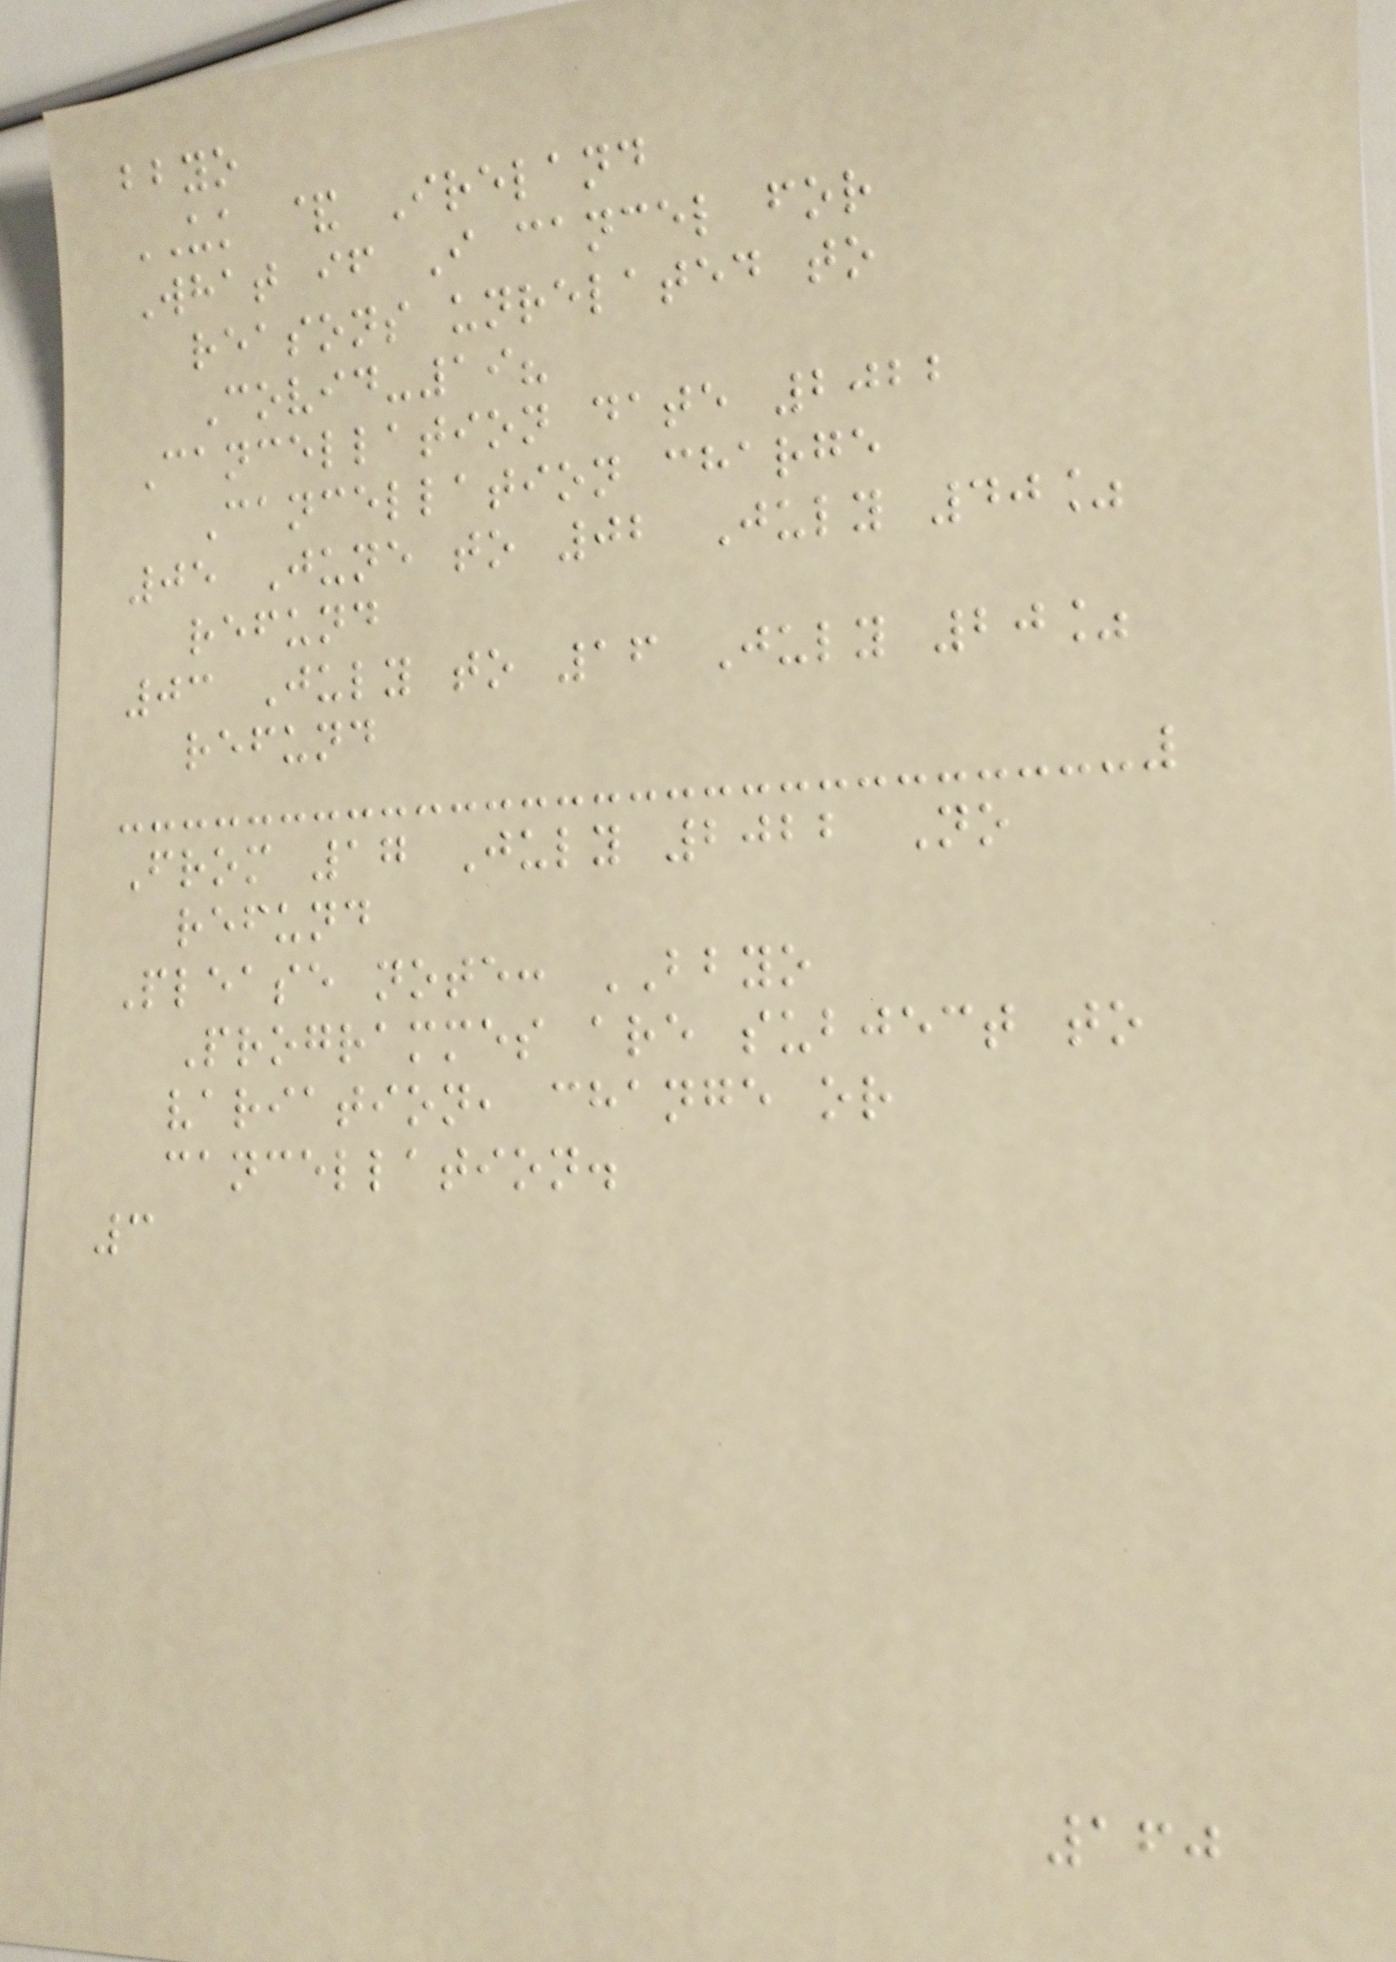bbyo
UK & Ireland
What if I cancel for
reasons unrelated to
Covid-19?
Cancellation date 2022
Cancellation charge
05 June to 02 July 40%
refund
03 July to 16 July 20%
refund
From 17 July 2022 No
refund
Please note: BBYO
Programmes are subject to
variation, change or
cancellation.
3
160
